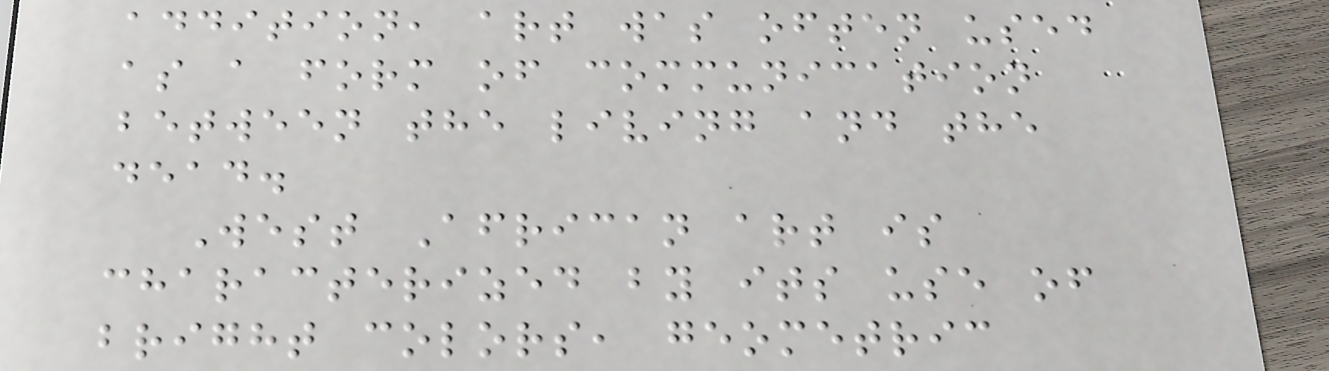addition, art was often used
as a form of communication
between the living and the
dead.
West African art is
characterized by its use of
bright colors, geometric
